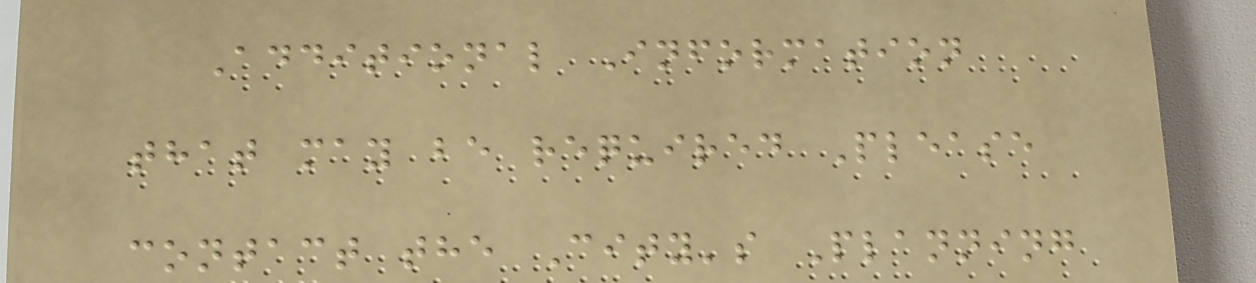Additional Information
that may be required Please
contact the City's Planning
